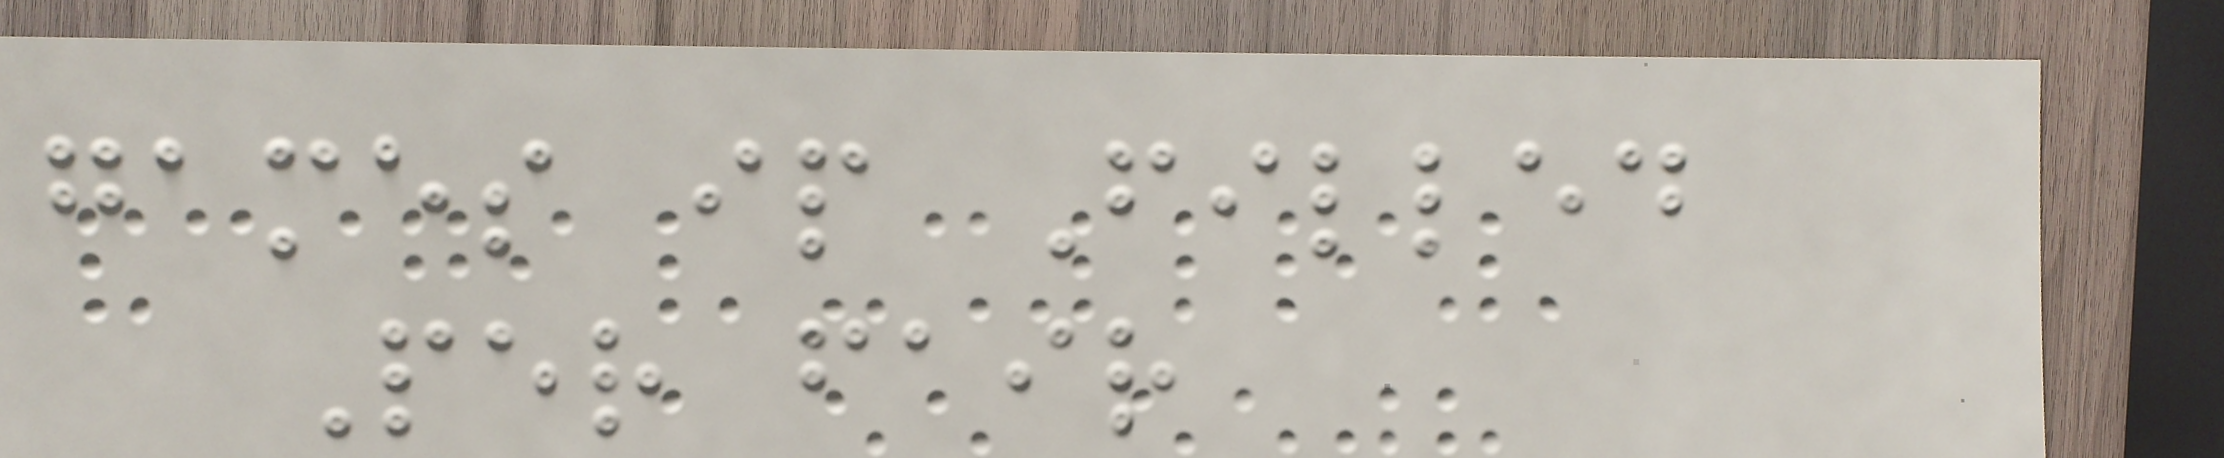games ip Filled
Per fair
